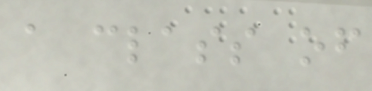a class of
